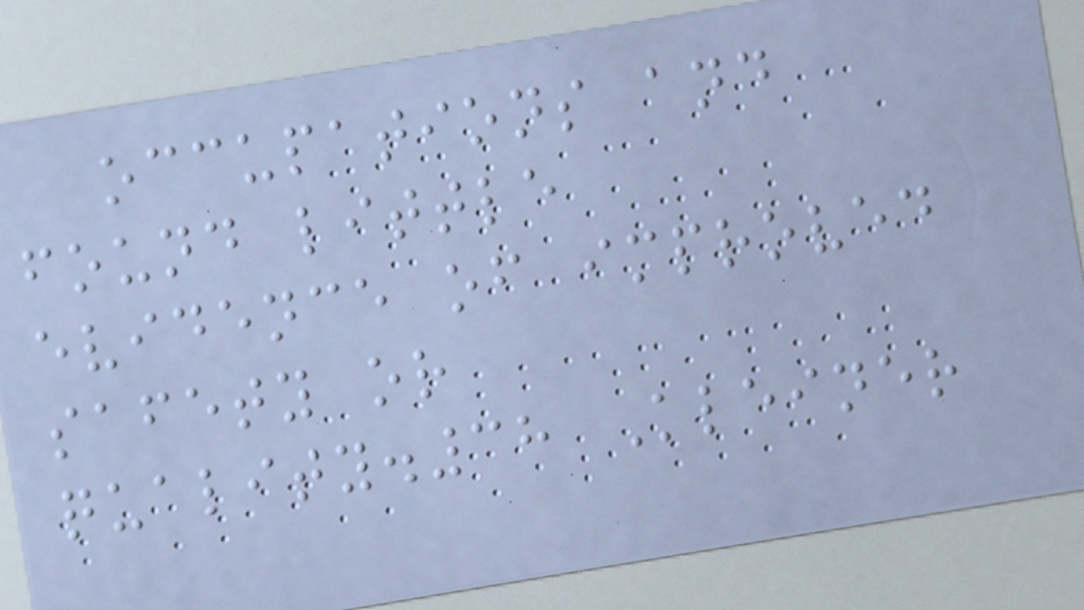occupations and
found little
evidence of improved
safety or
quality.38 Kleiner
